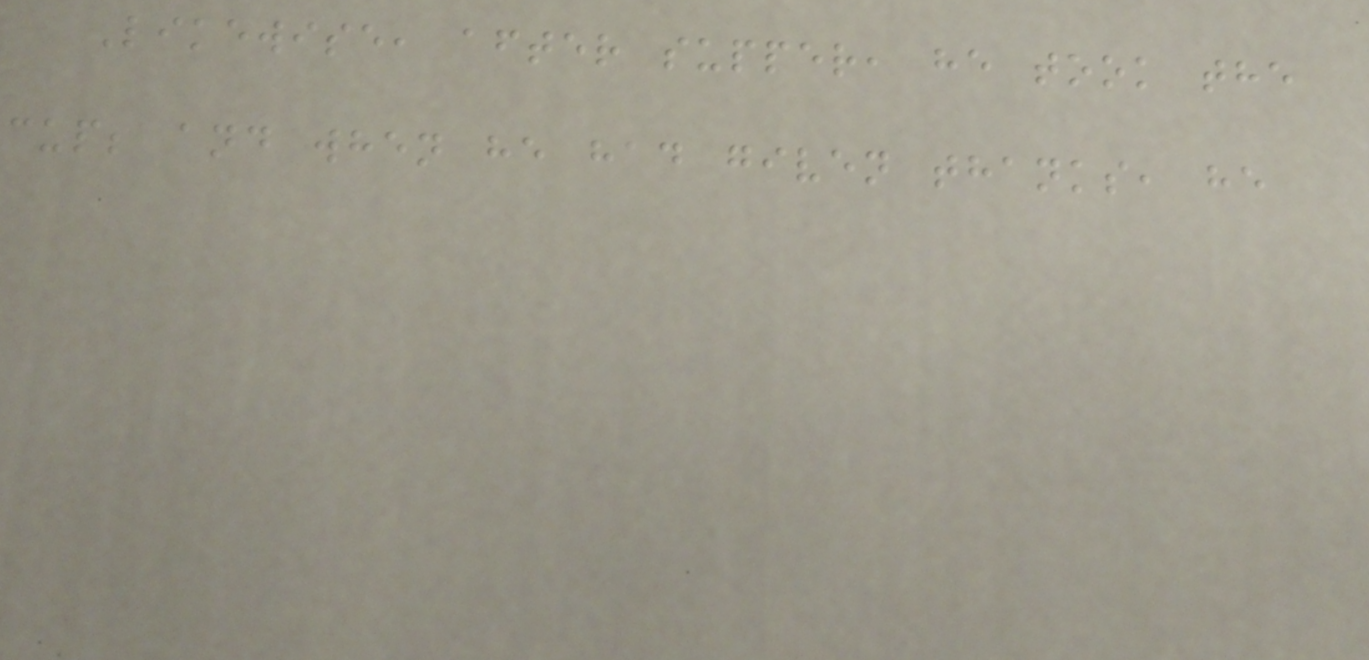Likewise, after supper, he took the
cup; and when he had given thanks, he
